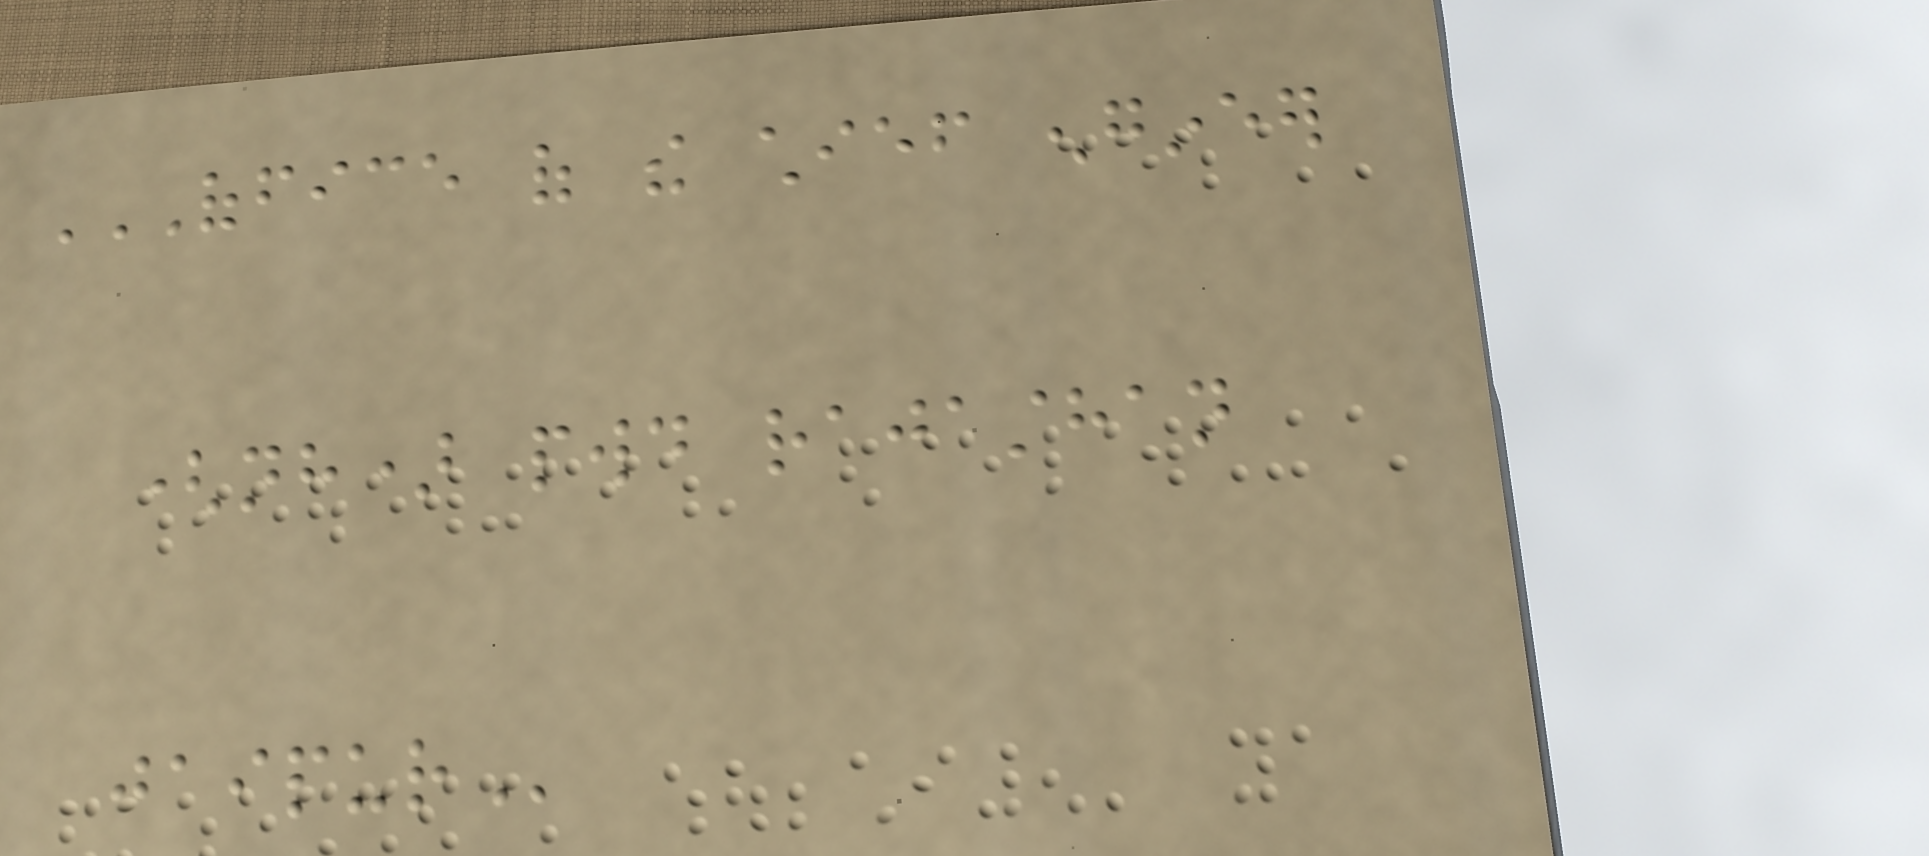OFFICE OF THE CHIEF ENGINEER
(NH) PWD RAJASTHAN
JAIPUR
